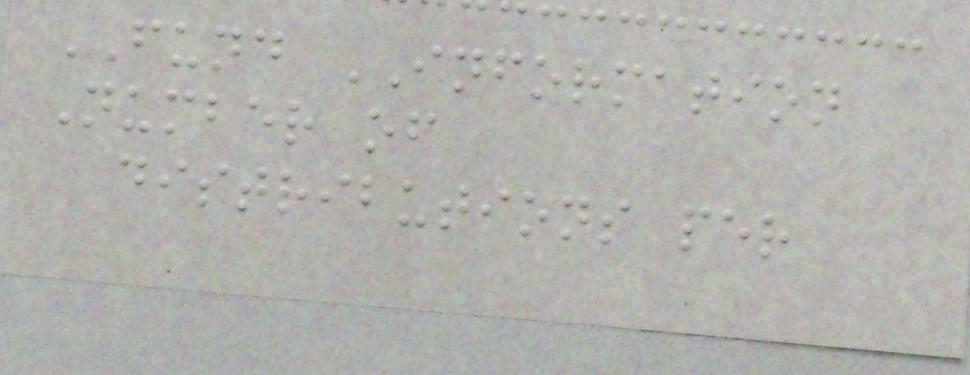FUND INFORMATION
Number of
distributions per
